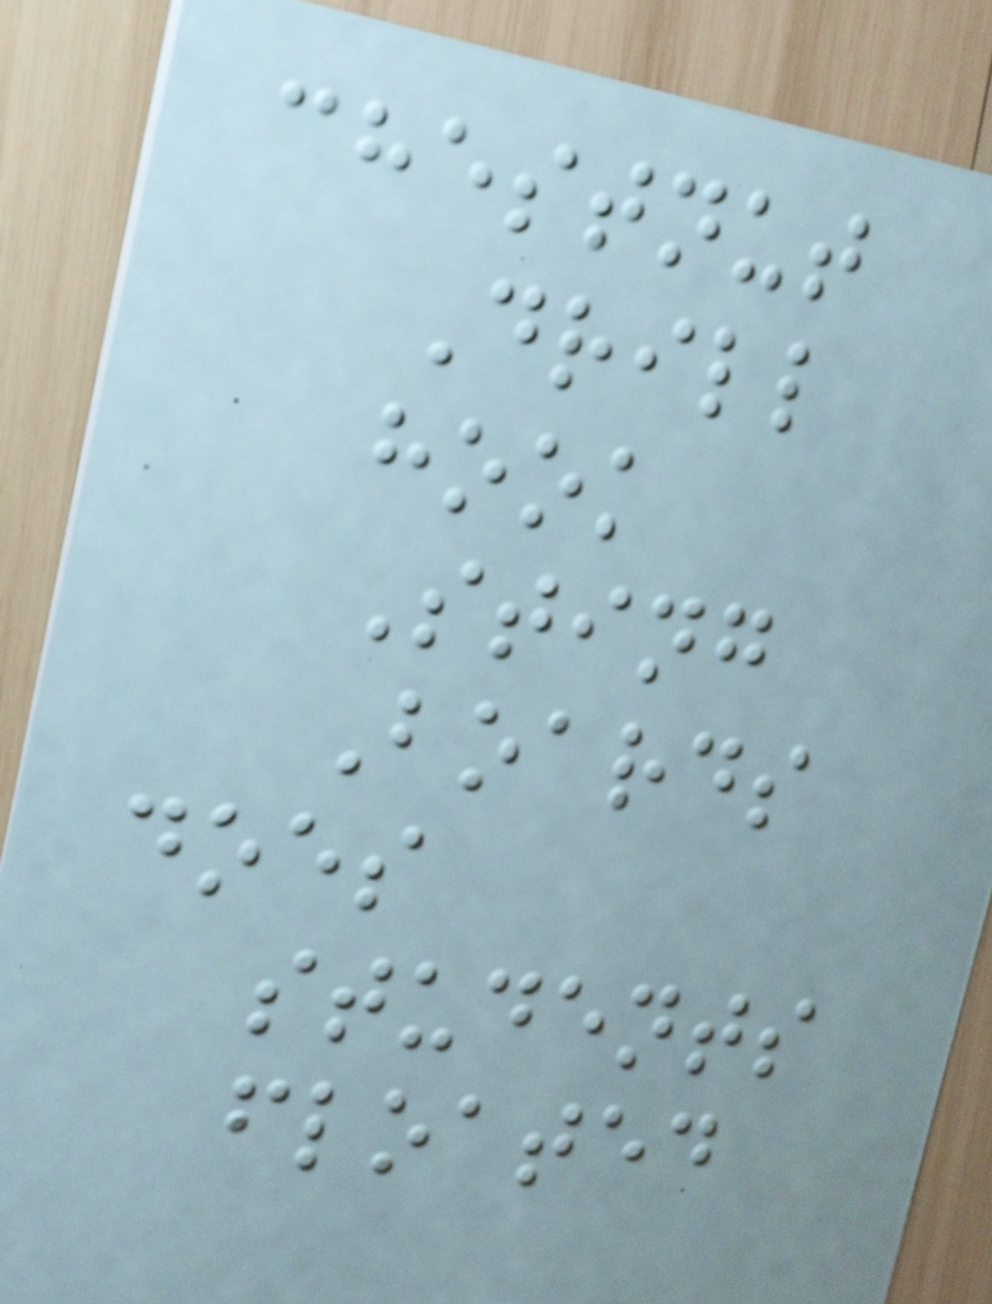chestnut
Drill
hook
Sting
Boards
does
students
floated
